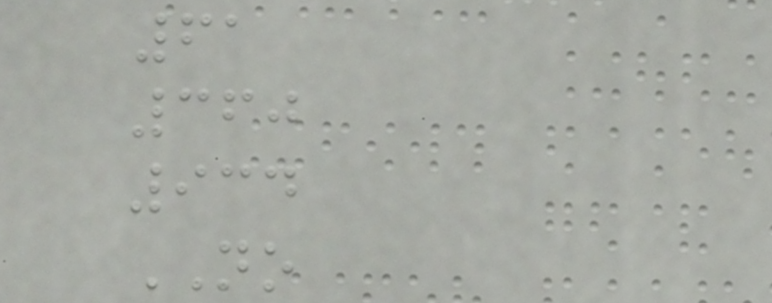61
360
934
NO
